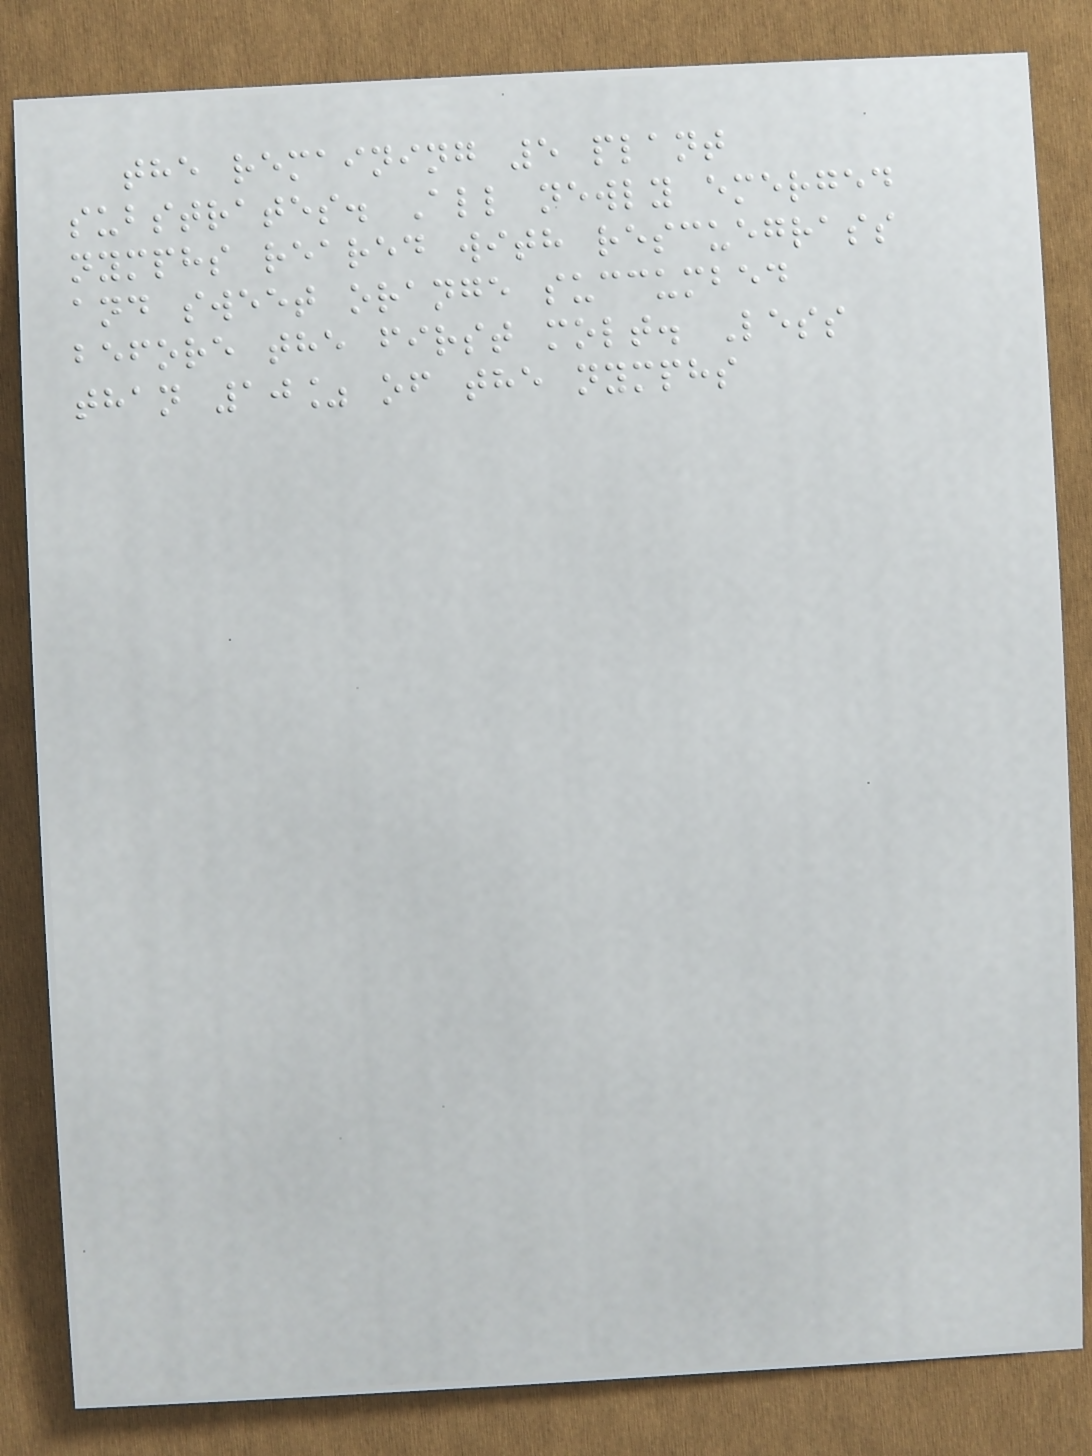the remaining 5 plant
substrates. All newly emerged
nymphs reared with rescuegrass
and sweet orange succumbed
before the first molt. Less
than 10% of the nymphs
